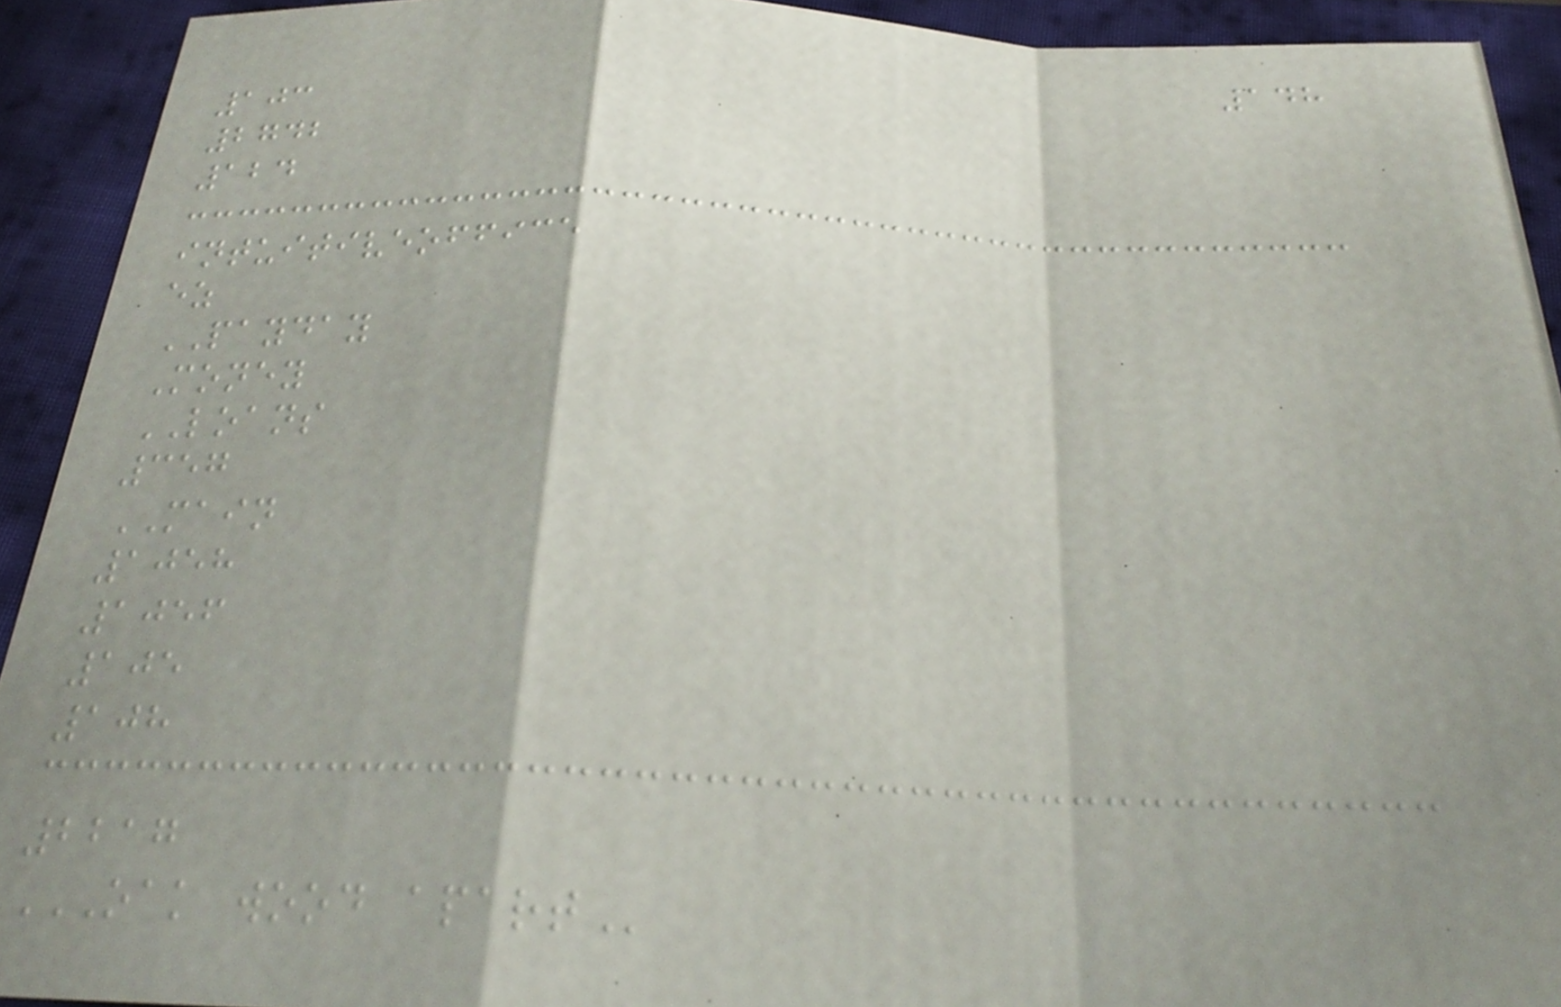148
103
2742
124
intuitiveoffice
ez
PAYDAY
Money
LOANS
357
MAIN
1058
1056
105
108
2217
OAK WOOD APART
